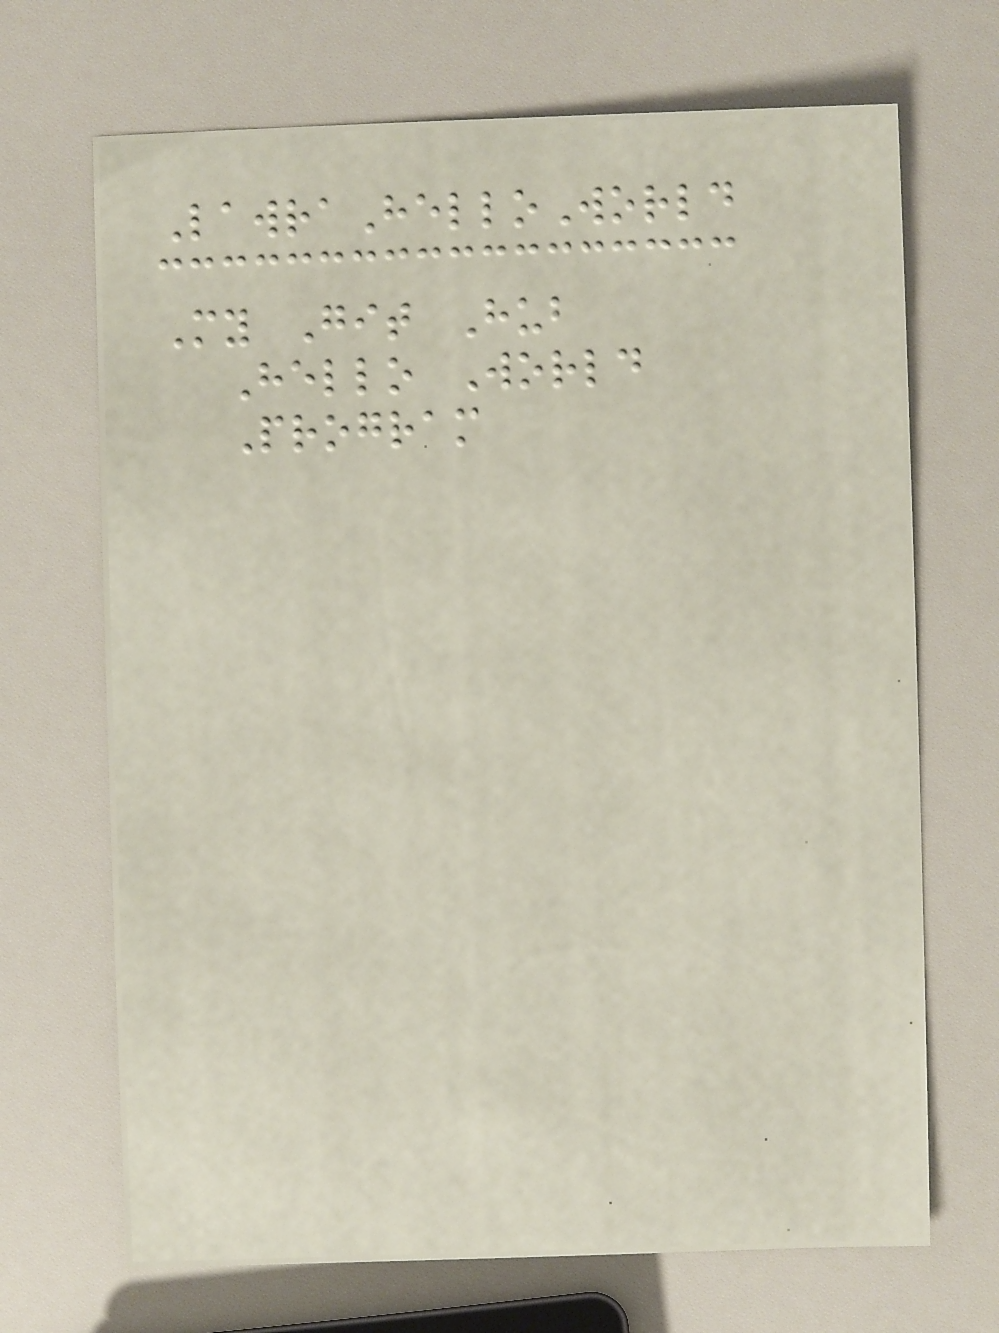LawraHelloWorld
My Git Hub
Hello World
Program
